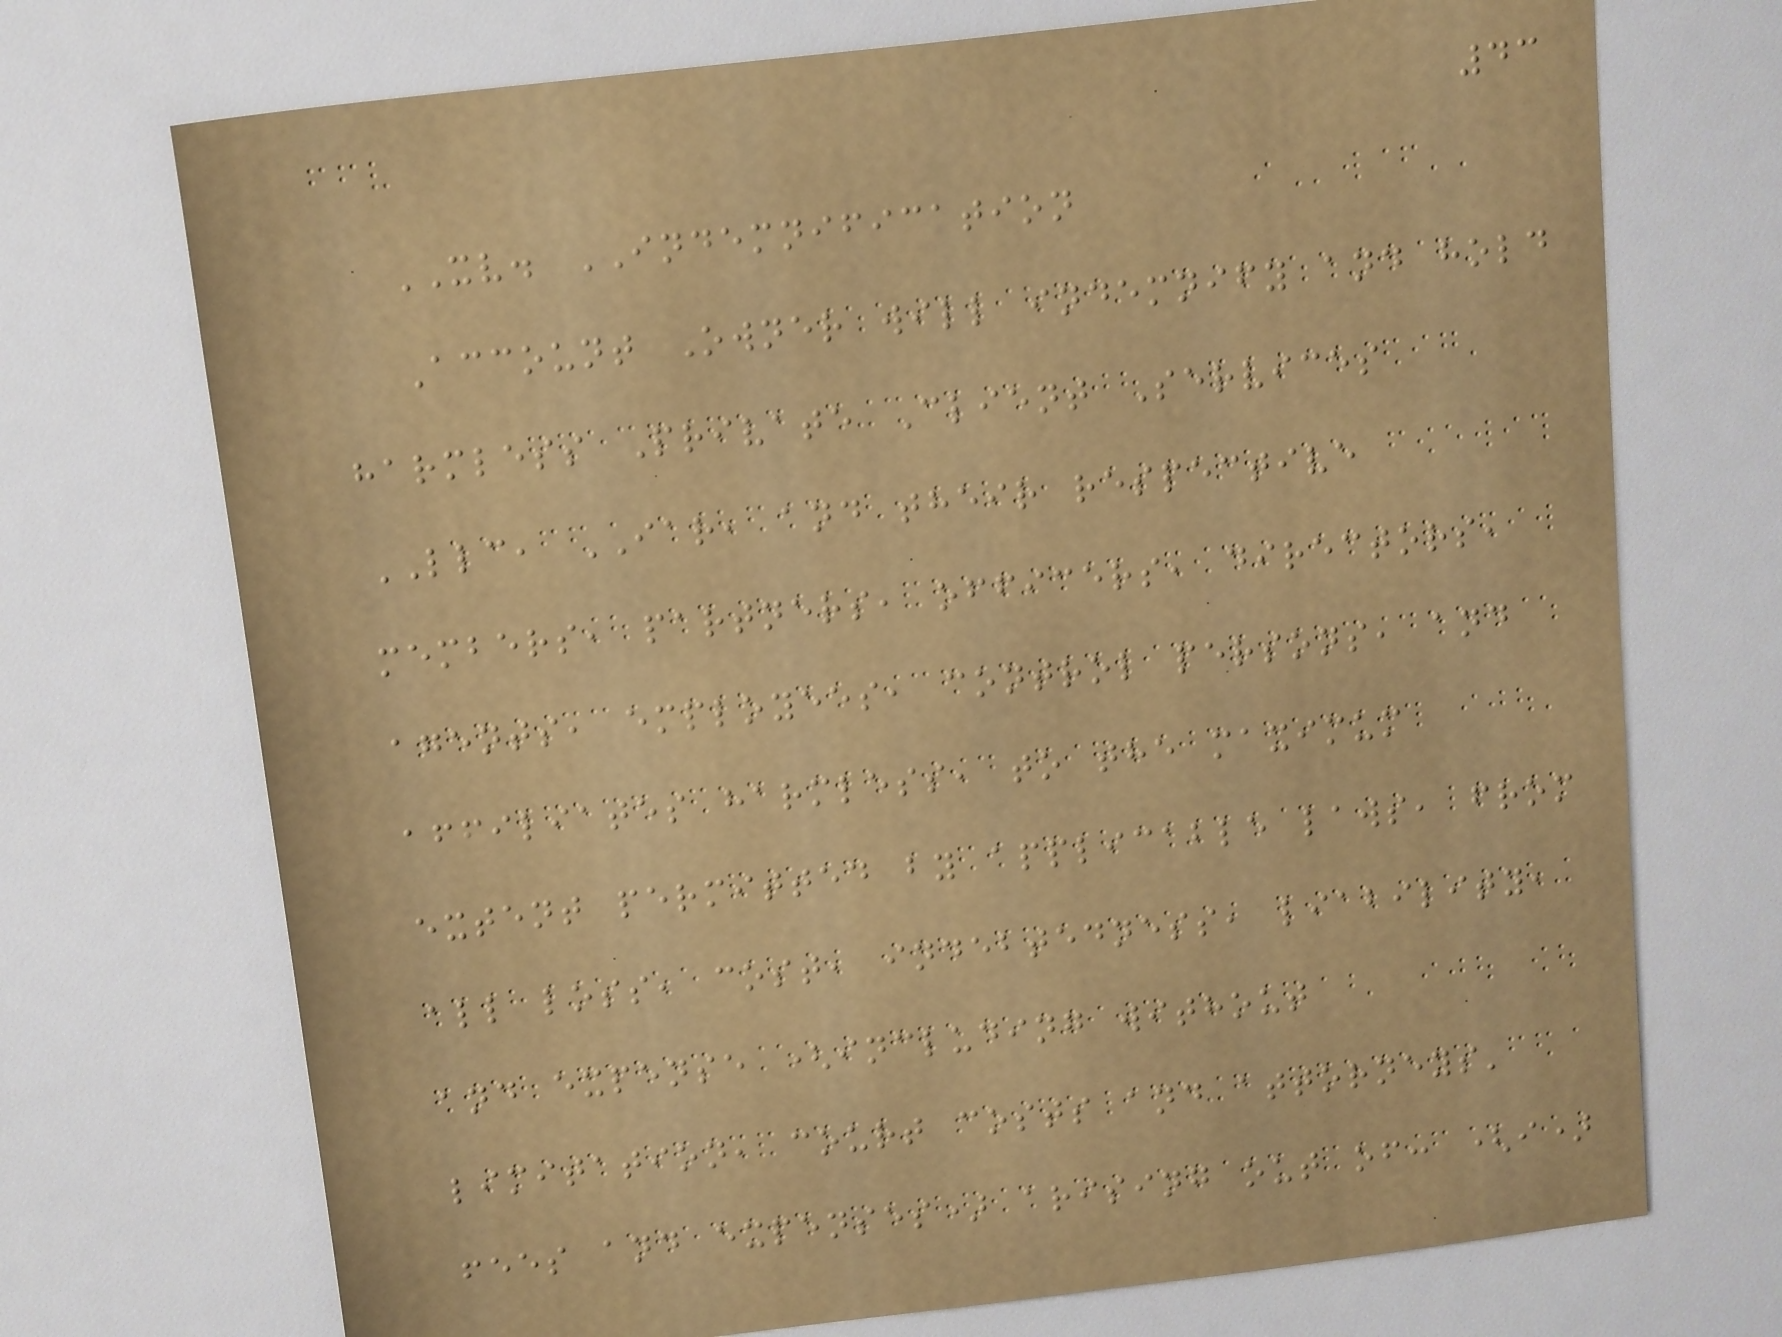43
XV. INDEMNIFICATION
Account Owner will indemnify and hold
harmless Private Client Services
LLC, IAR, and their respective
members, partners, officers, directors,
agents, employees, control persons, and
affiliates harmless, to the maximum
extent permitted by applicable laws, from
all loss, cost, indebtedness, liability,
and expense (including without
limitation, court costs and attorneys'
fees and expenses) arising out of: (i)
